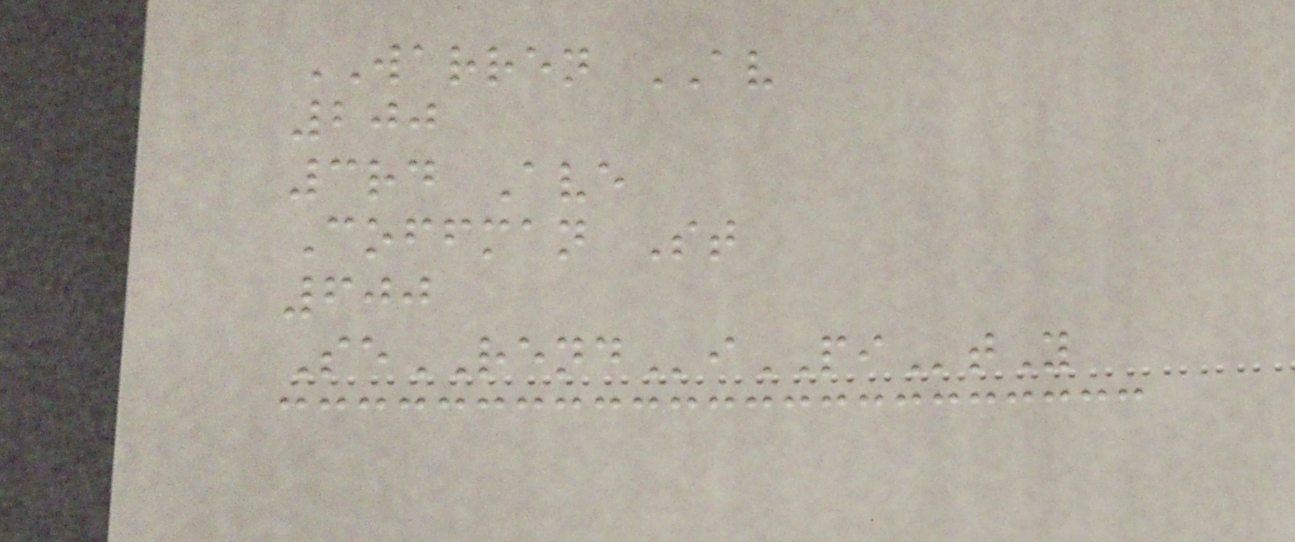WARREN AV
200
3rd Ave
Coffman St
600
SeRENDiPItY
